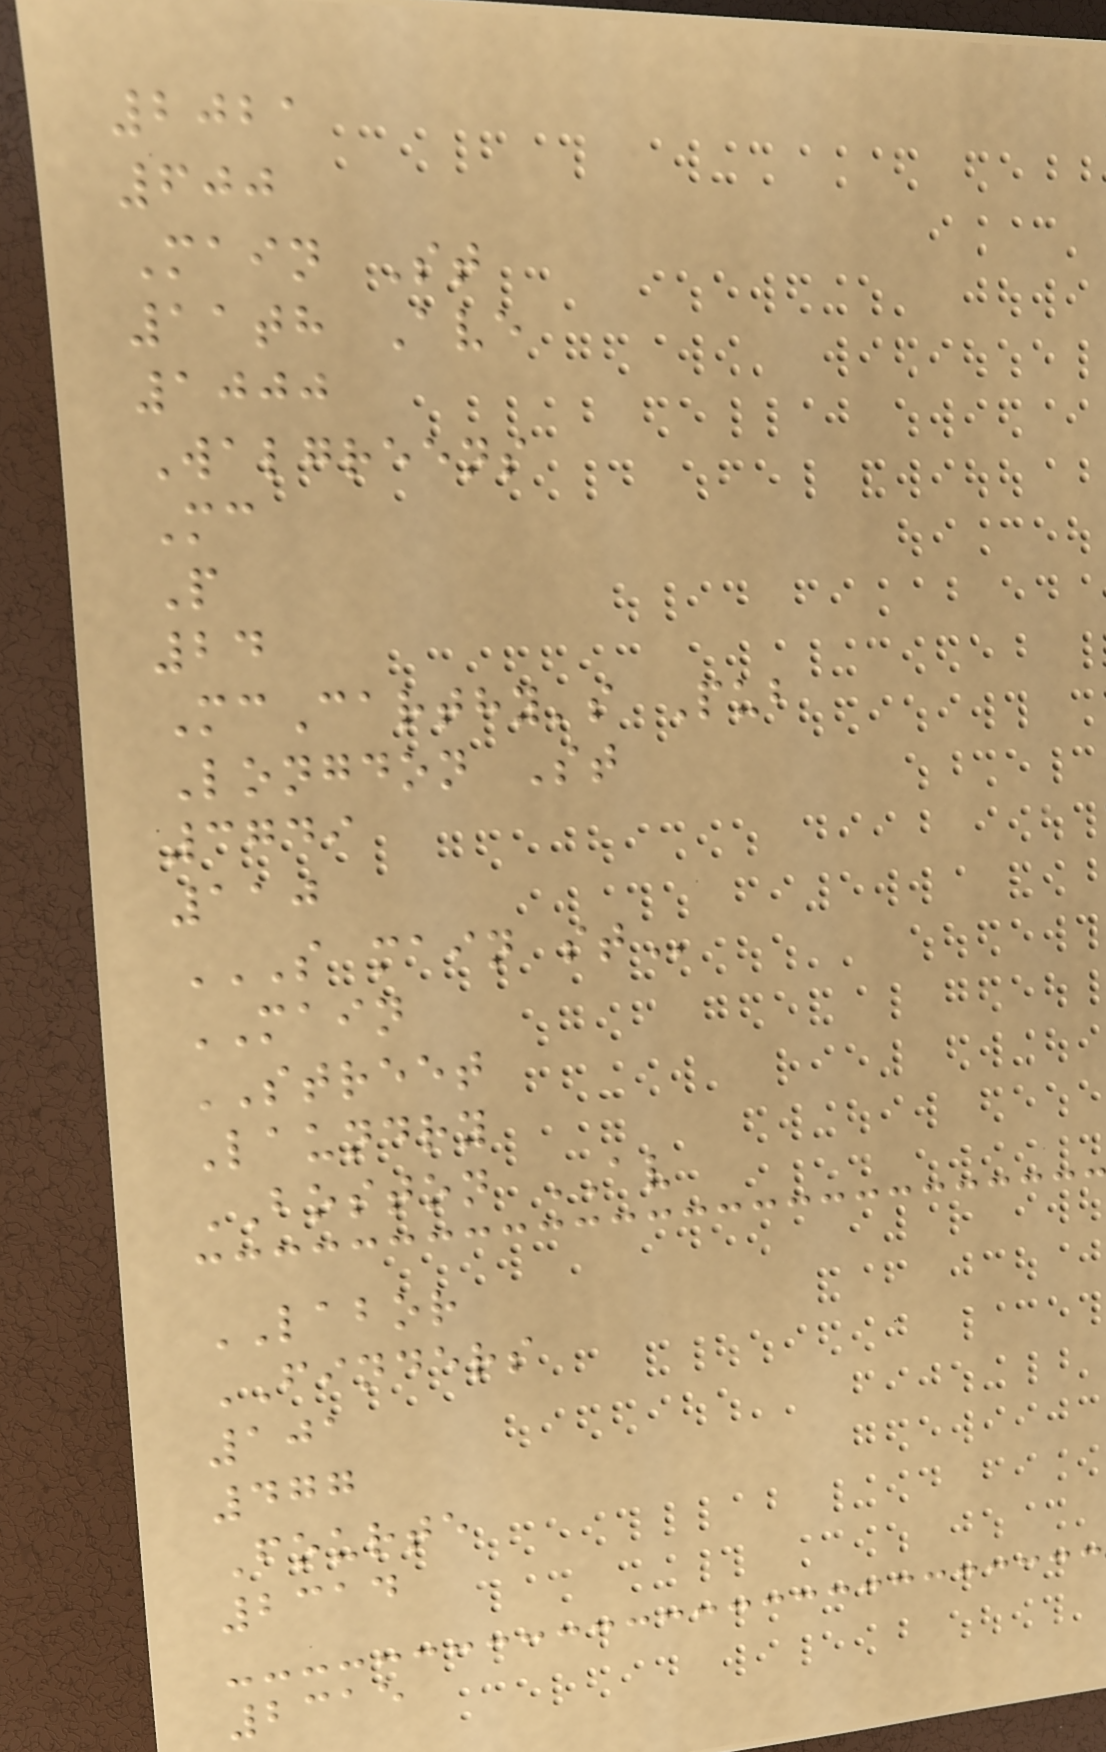2021
600
Main St
11th Ave
1000
Walgreens
Mc
P
24
McCarthy's Pub
Longdon St
3749
110
S MAIN ST
MAIN
STREET
Laundry
BOSTON AV
LABOR
FINDERS
101
477
Fourte
2314
2315
